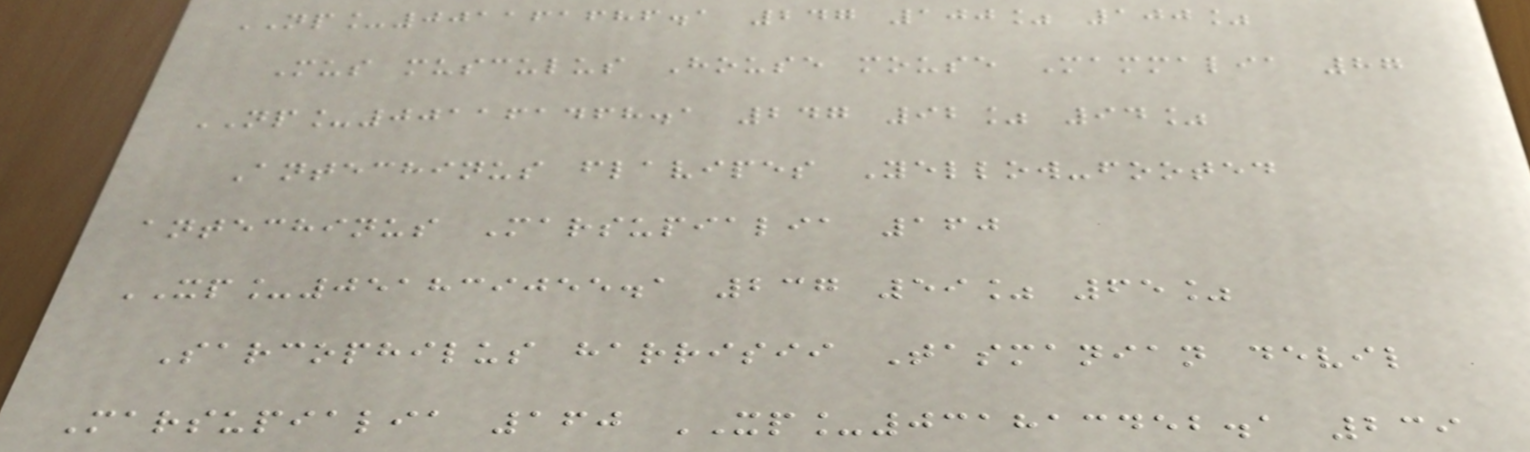NP_001161686.1 247 100% 100%
Mus musculus House mouse Mammalia 87
NP_001161468.1 247 92% 94%
Antechinus flavipes Yellow-footed
antechinus Marsupialia 160
XP_051839055.1 237 59% 65%
Sarcophilus harrisii Tasmanian devil
Marsupialia 160 XP_031813452.1 239
